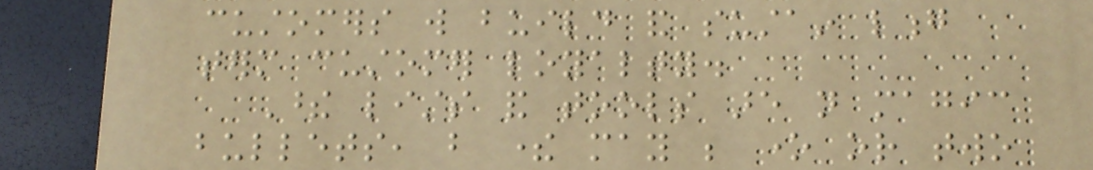customers will build and sustain long
term customer loyalty.
These lists and tools are not magic
bullets, but there may be one or two
